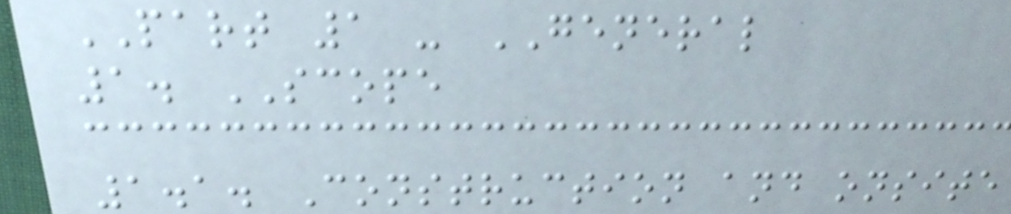PART 1 - GENERAL
1. SCOPE
1.1. Construction and onsite
